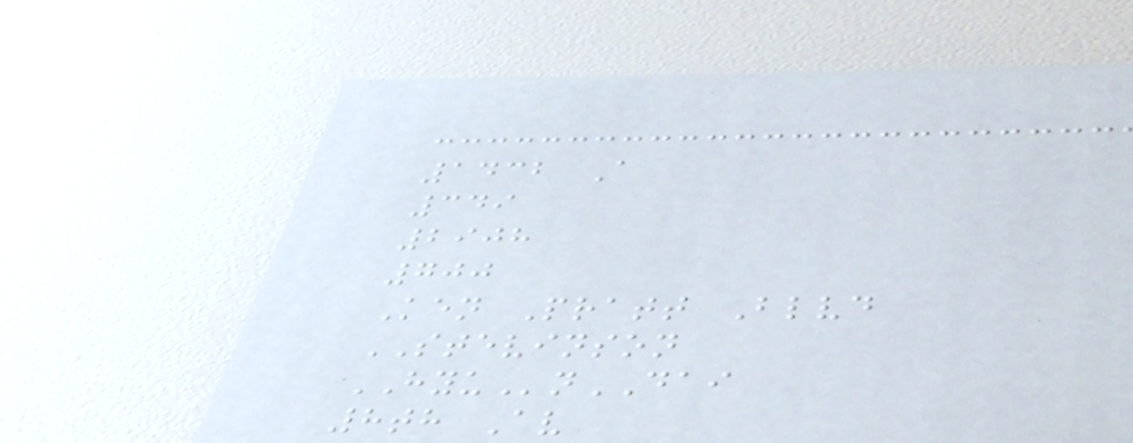1432 A
349
2908
700
Ken Pratt Blvd
STEVINSON
HYUnDAI
8th Av
